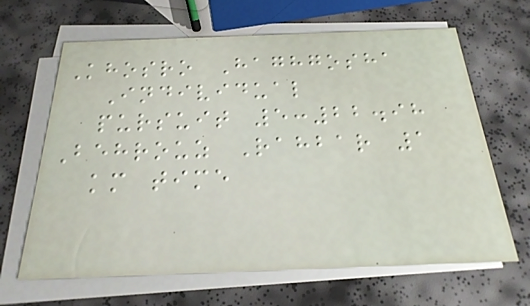Khosro Haghgosha
Individual
pursuit 5:22.98
Behrouz Rahbar 1
km time
